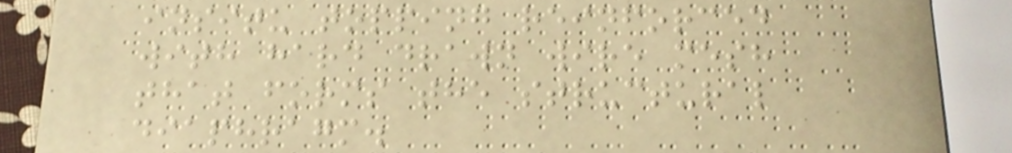insitu topping reinforced
with hard drawn wire mesh
that forms the structural
diaphragm.
